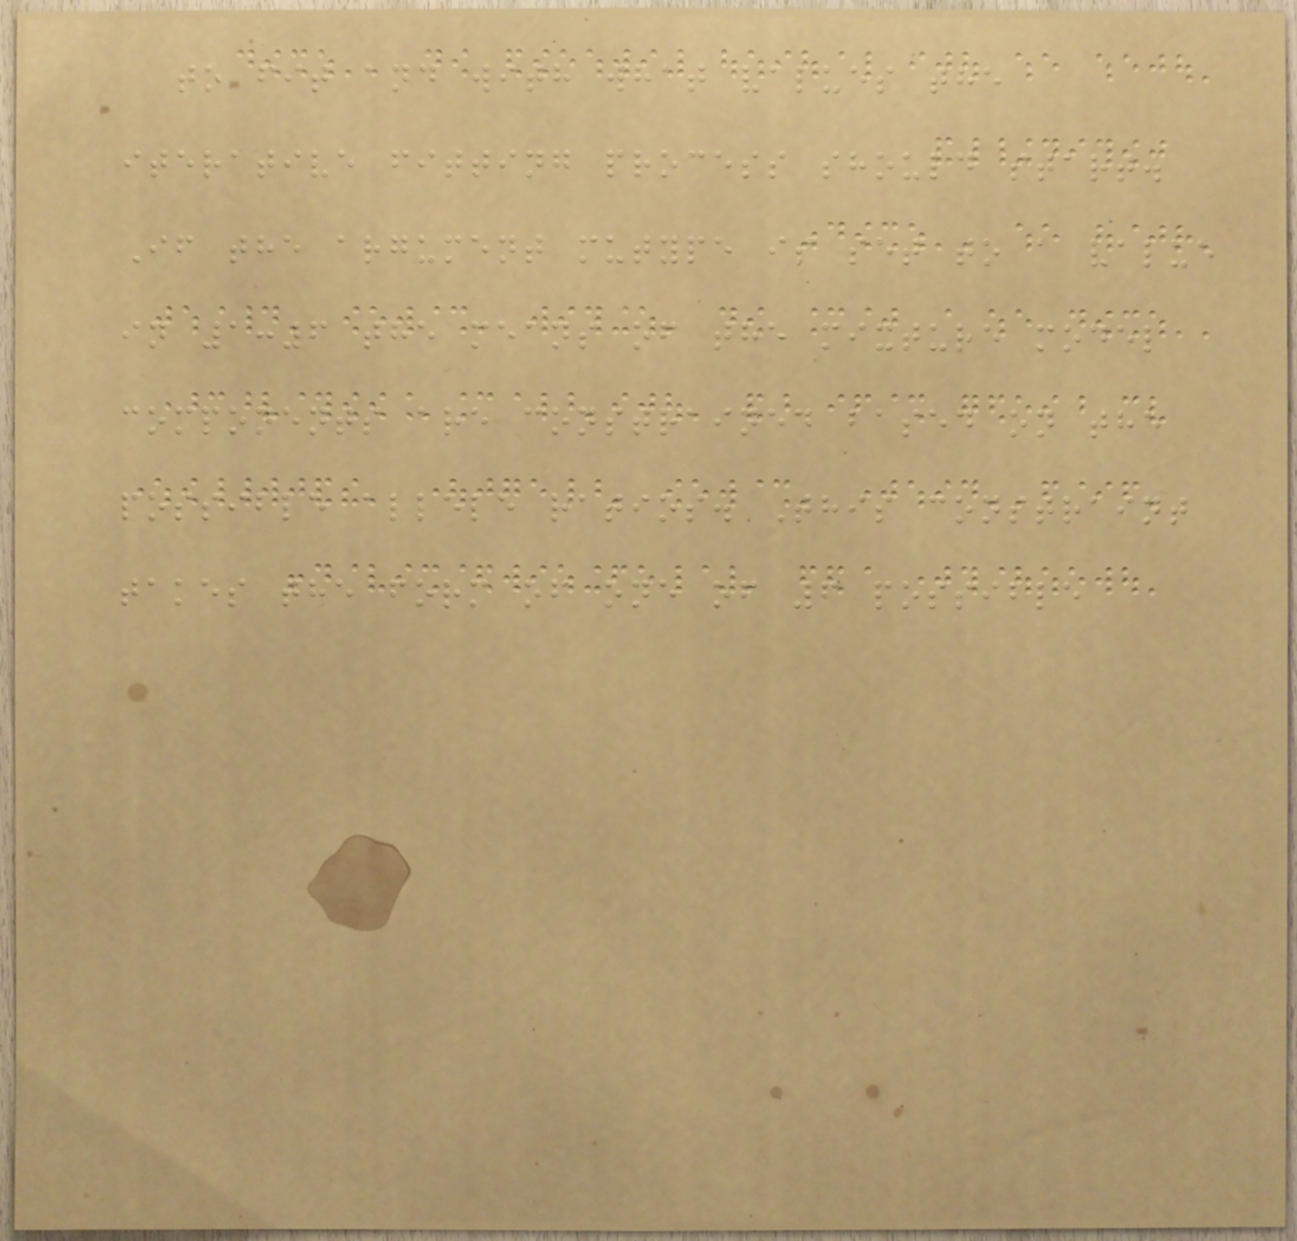to fit and with what values the
iterative fitting process should start.
If the argument mutype is set to a value
in 1:6 the means of the mixture model
components are constrained based on the
possible allele ratios. This constraint
takes the form of one of 6 possible
